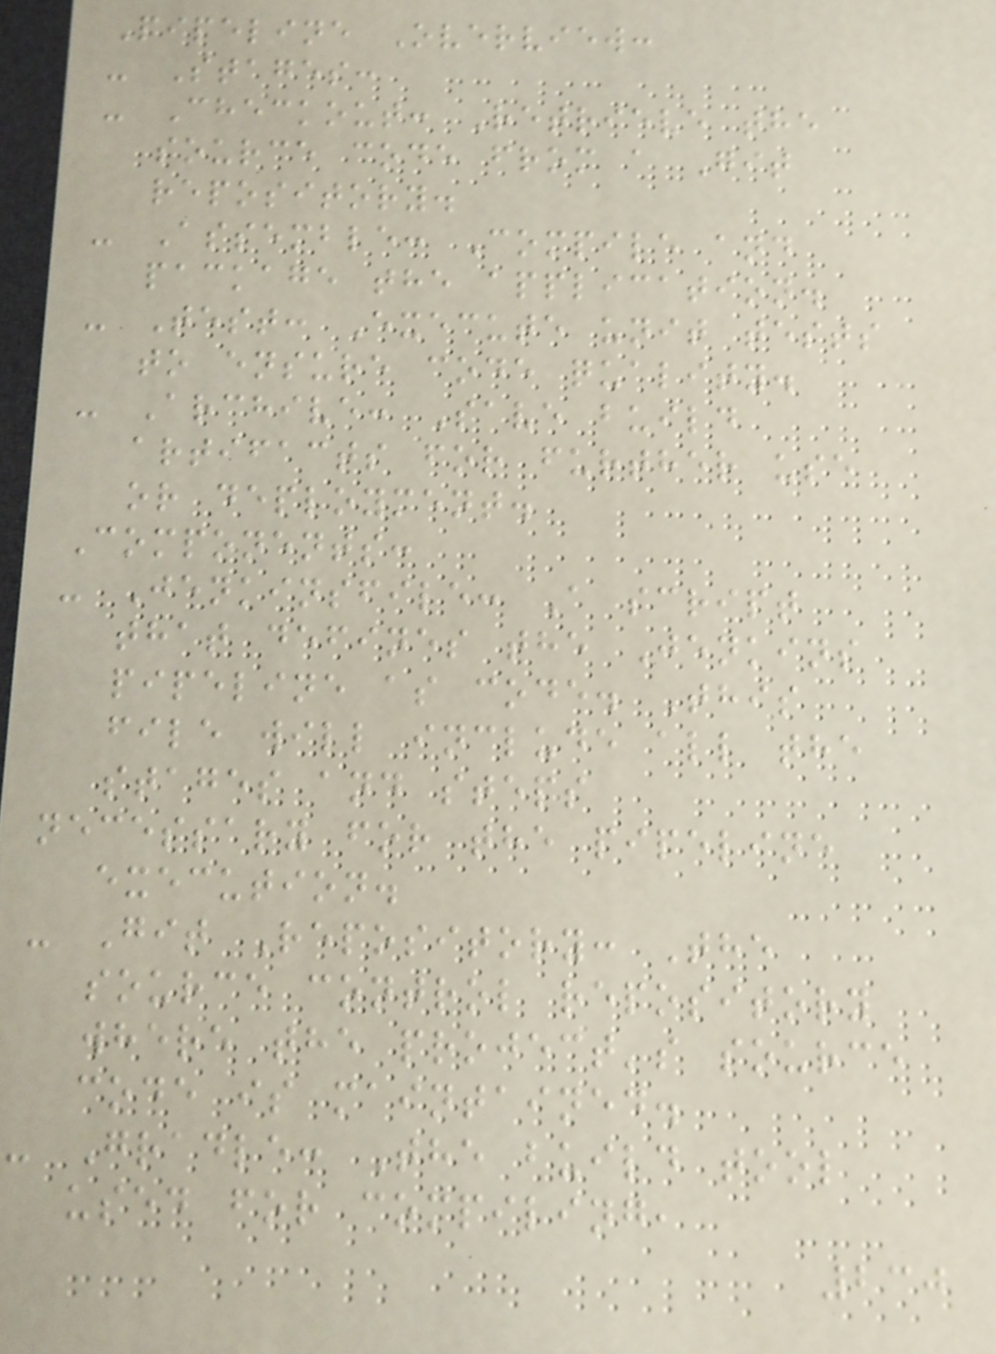Pipeline Overview:
- Stages:
- Checkout: Retrieve the
source code from a Git
repository.
- Assemble: Compile and
package the application.
- Test: Execute unit tests
to ensure code quality.
- Archive: Save build
artifacts for further use
or deployment.
Components:
- Jenkinsfile: A script
that defines the Jenkins
pipeline as code. This
file will include all the
stages and steps
necessary for the pipeline
execution.
- Git Repository: The
source control repository
where the project's source
code is maintained.
- Gradle: The build tool
used for compiling,
230
